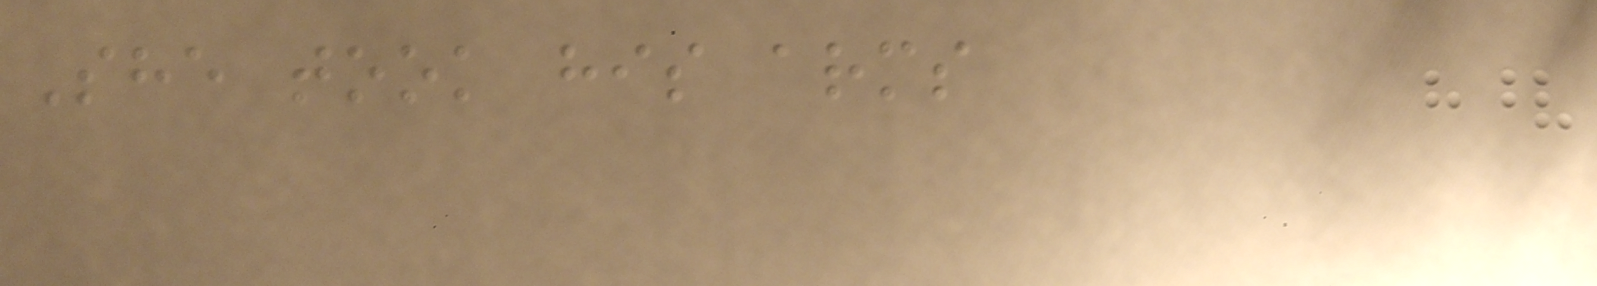She took his arms
